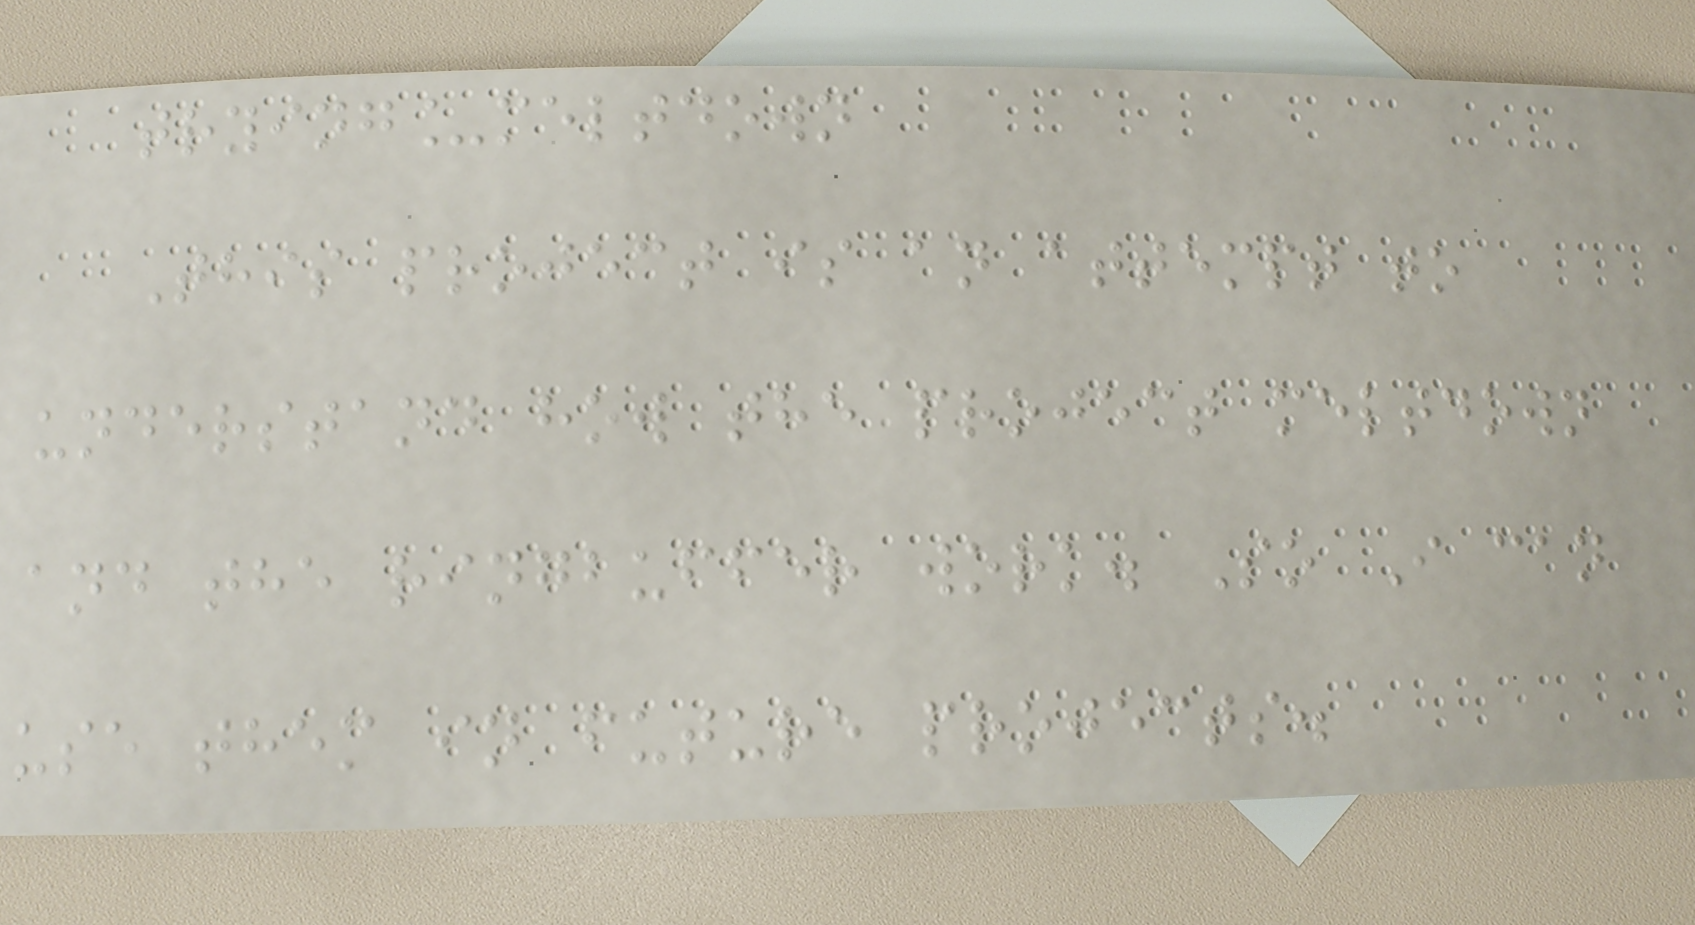trying_meltdown
This project is an attempt to
understand how the project meltdown
and the ringbuffer work. So I can
use them in future projects.
